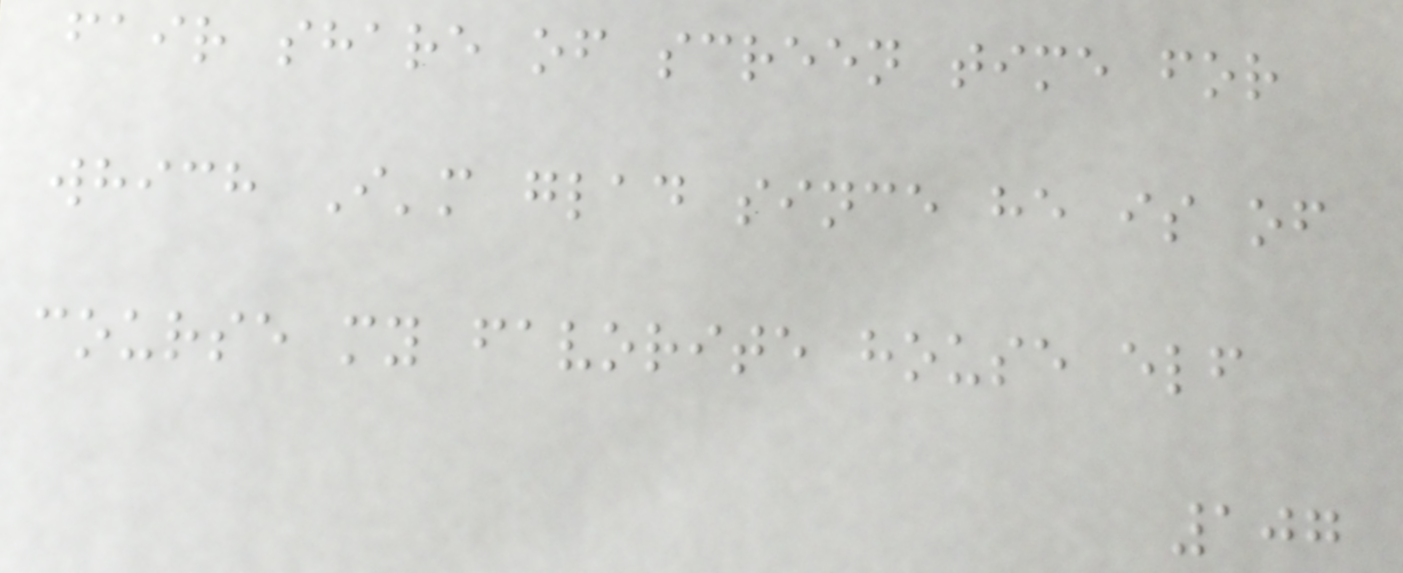fair share of screen time for
which I'm glad since he is of
course my favorite house elf
107
